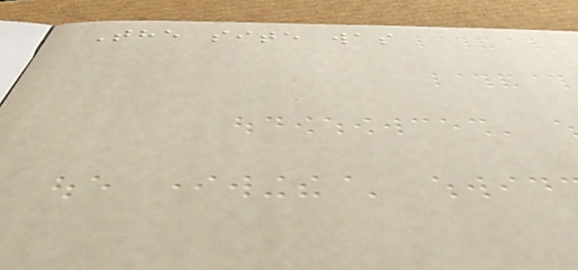The site was
